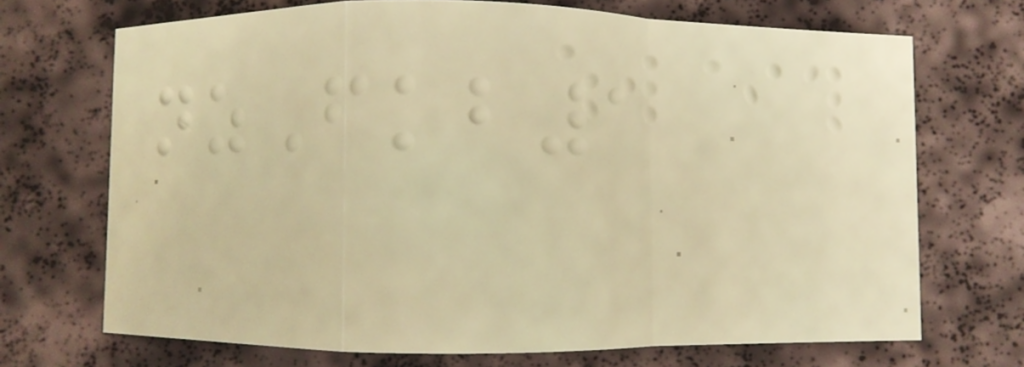nzFkb1
